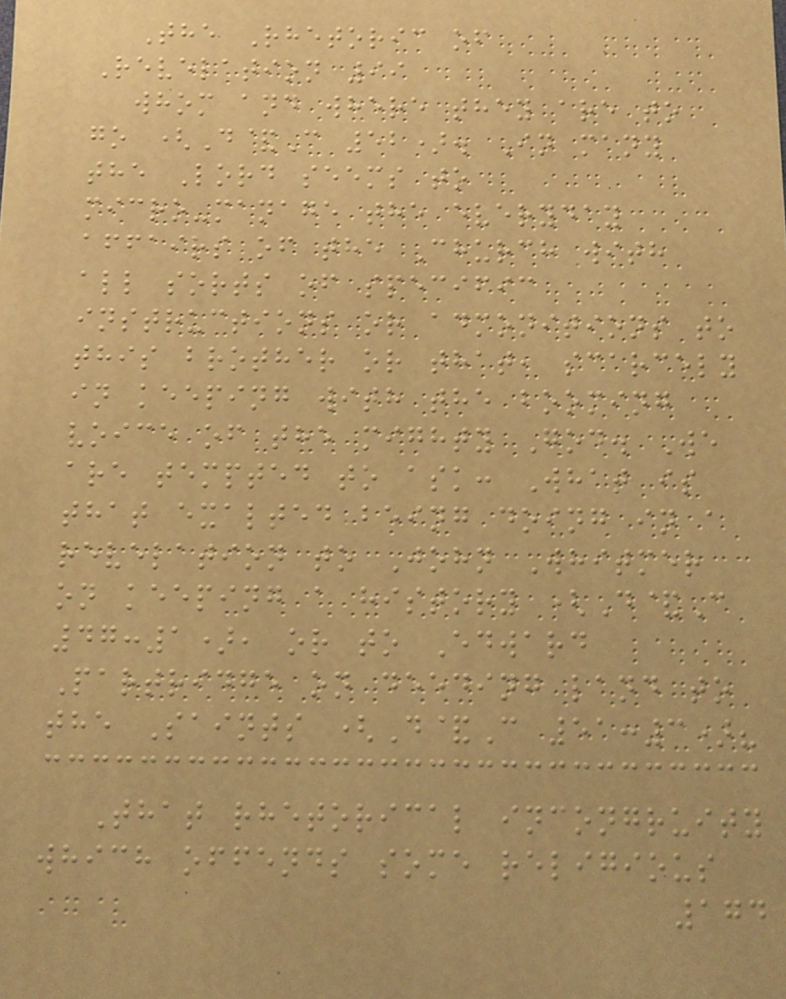The Rhetoric of
Revelation 99
whom and where they are to
go (D&C 52). In many
the Lord seems to
micro-manage the everyday
affairs of the Church with
all sorts of specific
instructions or admonitions to
this brother or that, scarcely
in keeping with the booming
voice of the mighty God. We
are tempted to ask: What is
that exalted being doing in a
revelation to John Whitmer
on keeping a history (D&C
47:1), or to Edward
Partridge on deeding land to
the Saints (D&C 51:3)?
That rhetorical incongruity
which offends some religious
174
